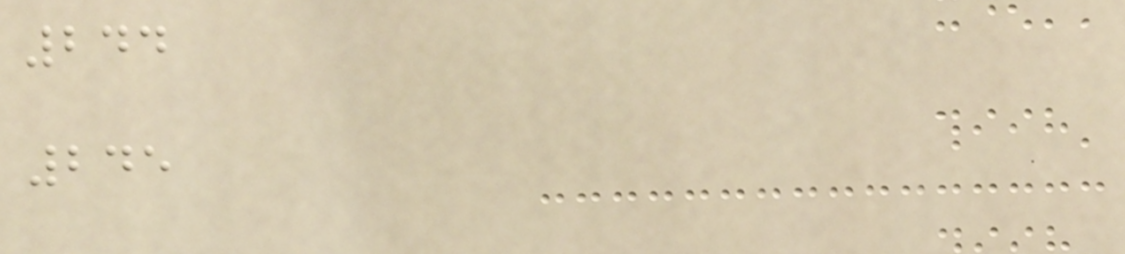244
245
